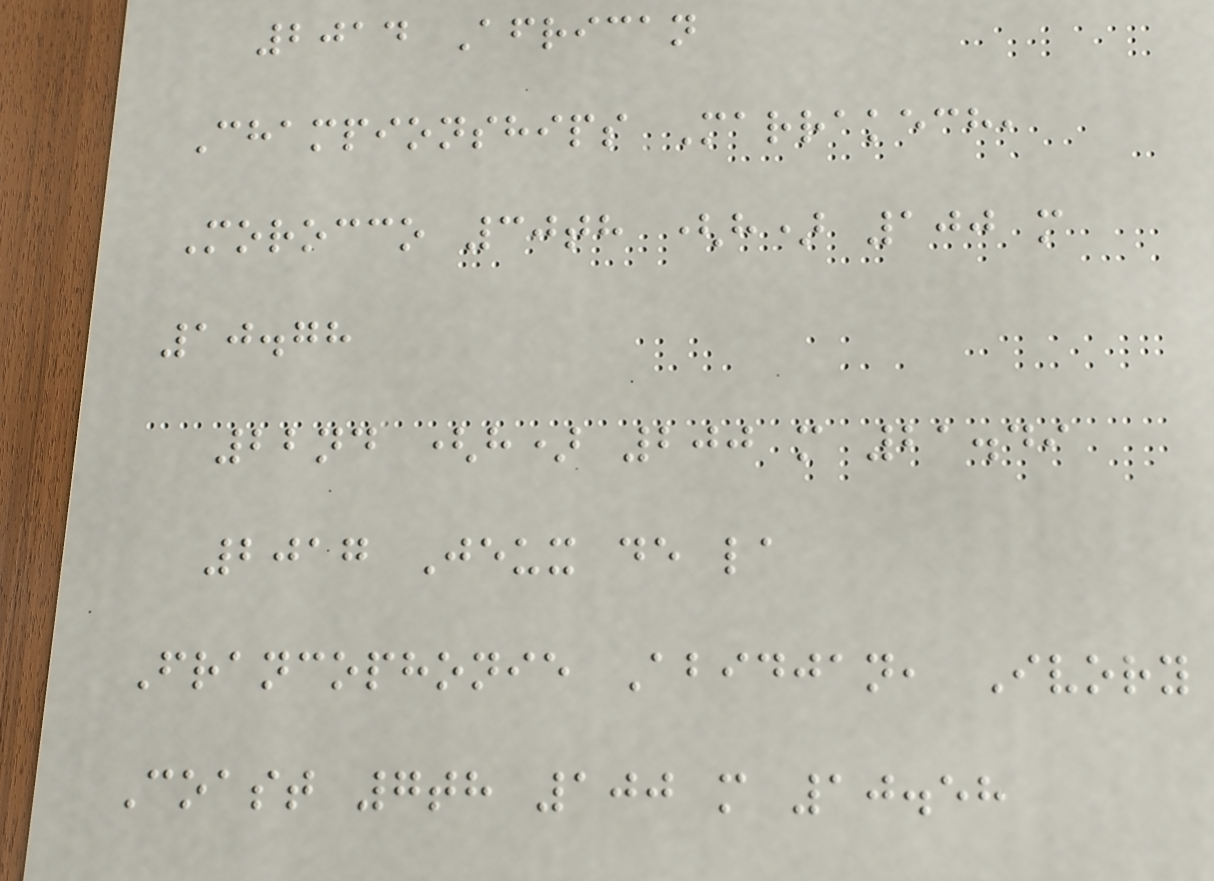2014 African
Championships Marrakech,
Morocco 30th (h) 100 m
10.78
22nd (h) 200 m 21.49
2017 Jeux de la
Francophonie Abidjan, Ivory
Coast 7th 100 m 10.58
